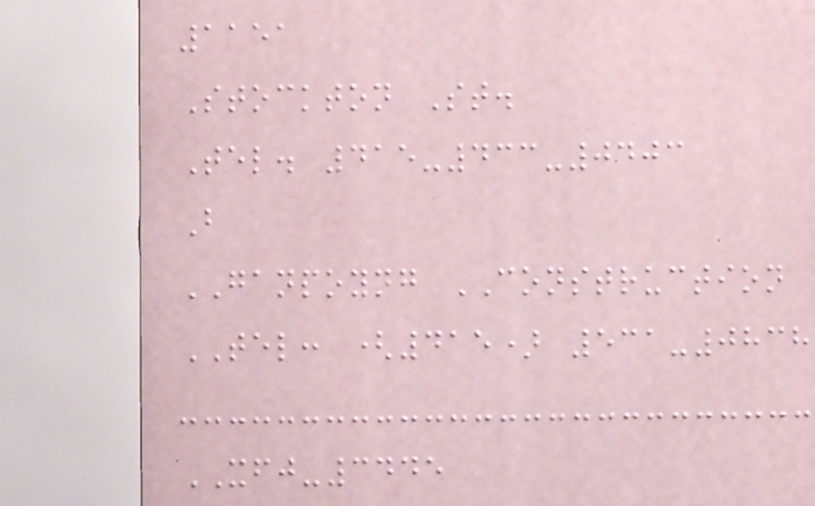1151
Stockton St.
Tel. 415-433-0403
B
GANPOYNG CONSTRUCTION
TEL: (415) 531-0838
XFJ-3445
